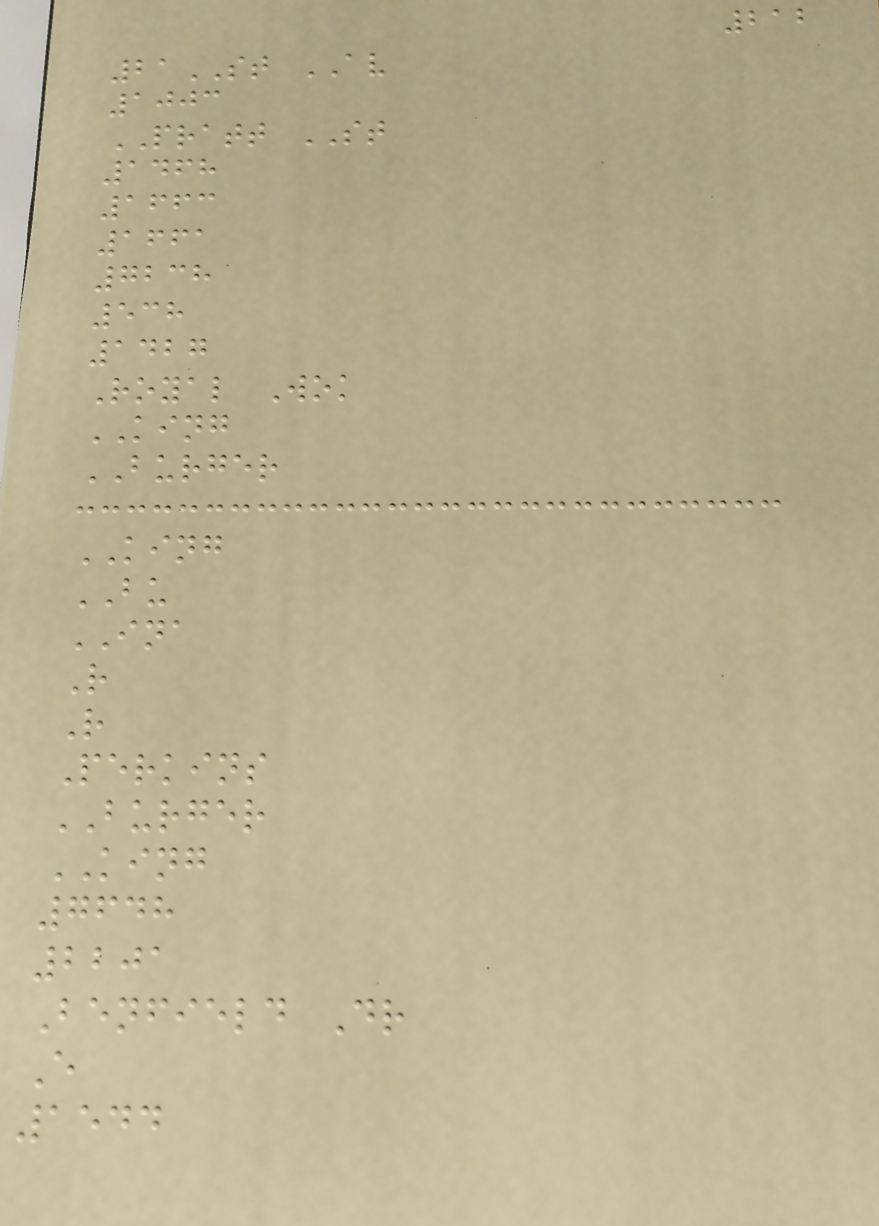212
21ST AV
1003
PRATT ST
1468
1663
1661
7238
538
1427
Royal Wok
KING
BURGER
KING
BU
INA
R
R
Perkins
BURGER
KING
7648
2201
Benfield Dr
E
1544
